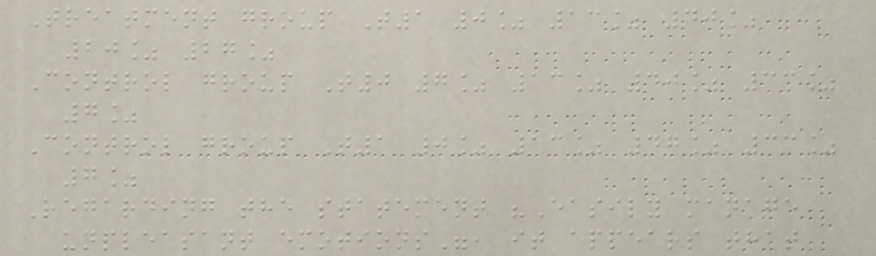Treatment group T1 0% 13% 40%
20% 27%
Control group T0 7% 13% 40% 33%
7%
Control group T1 0% 13% 47% 33%
7%
Regarding the statement "Easily manage
unpleasant emotions", it appears that
